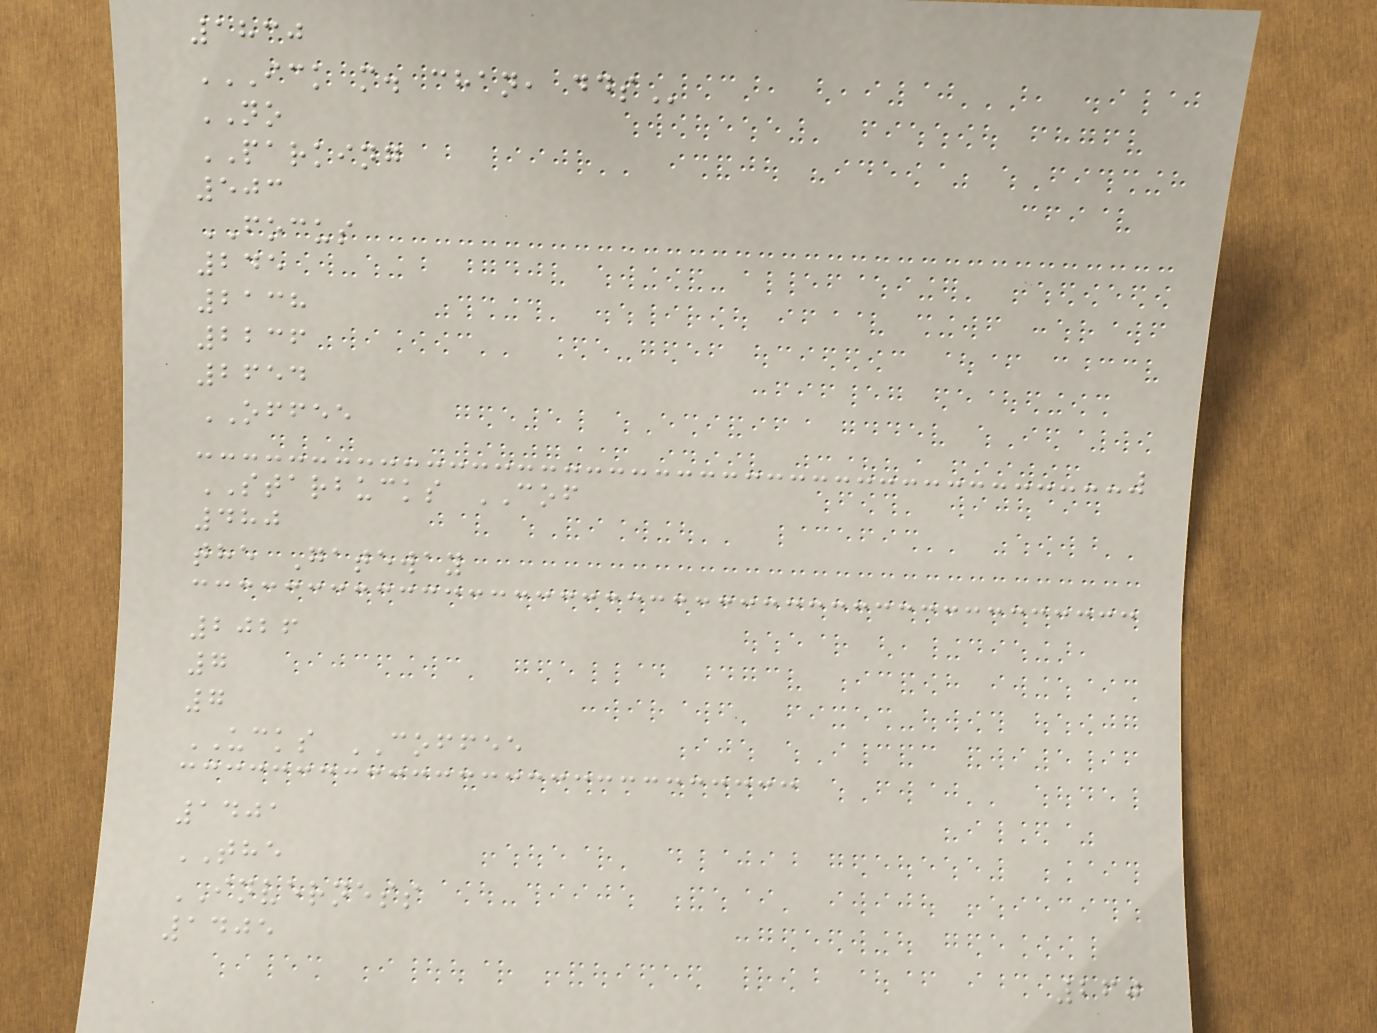1830
ICK M. CHAN, DDS
NO
PARKING
503
FOCUS
245
2138
2236
2654
OFFEE
STARBUCKS COF
480
the Gateway
2026
7
7
UCKS COFFEE
1401
THE
INVERNESS
1405
260
